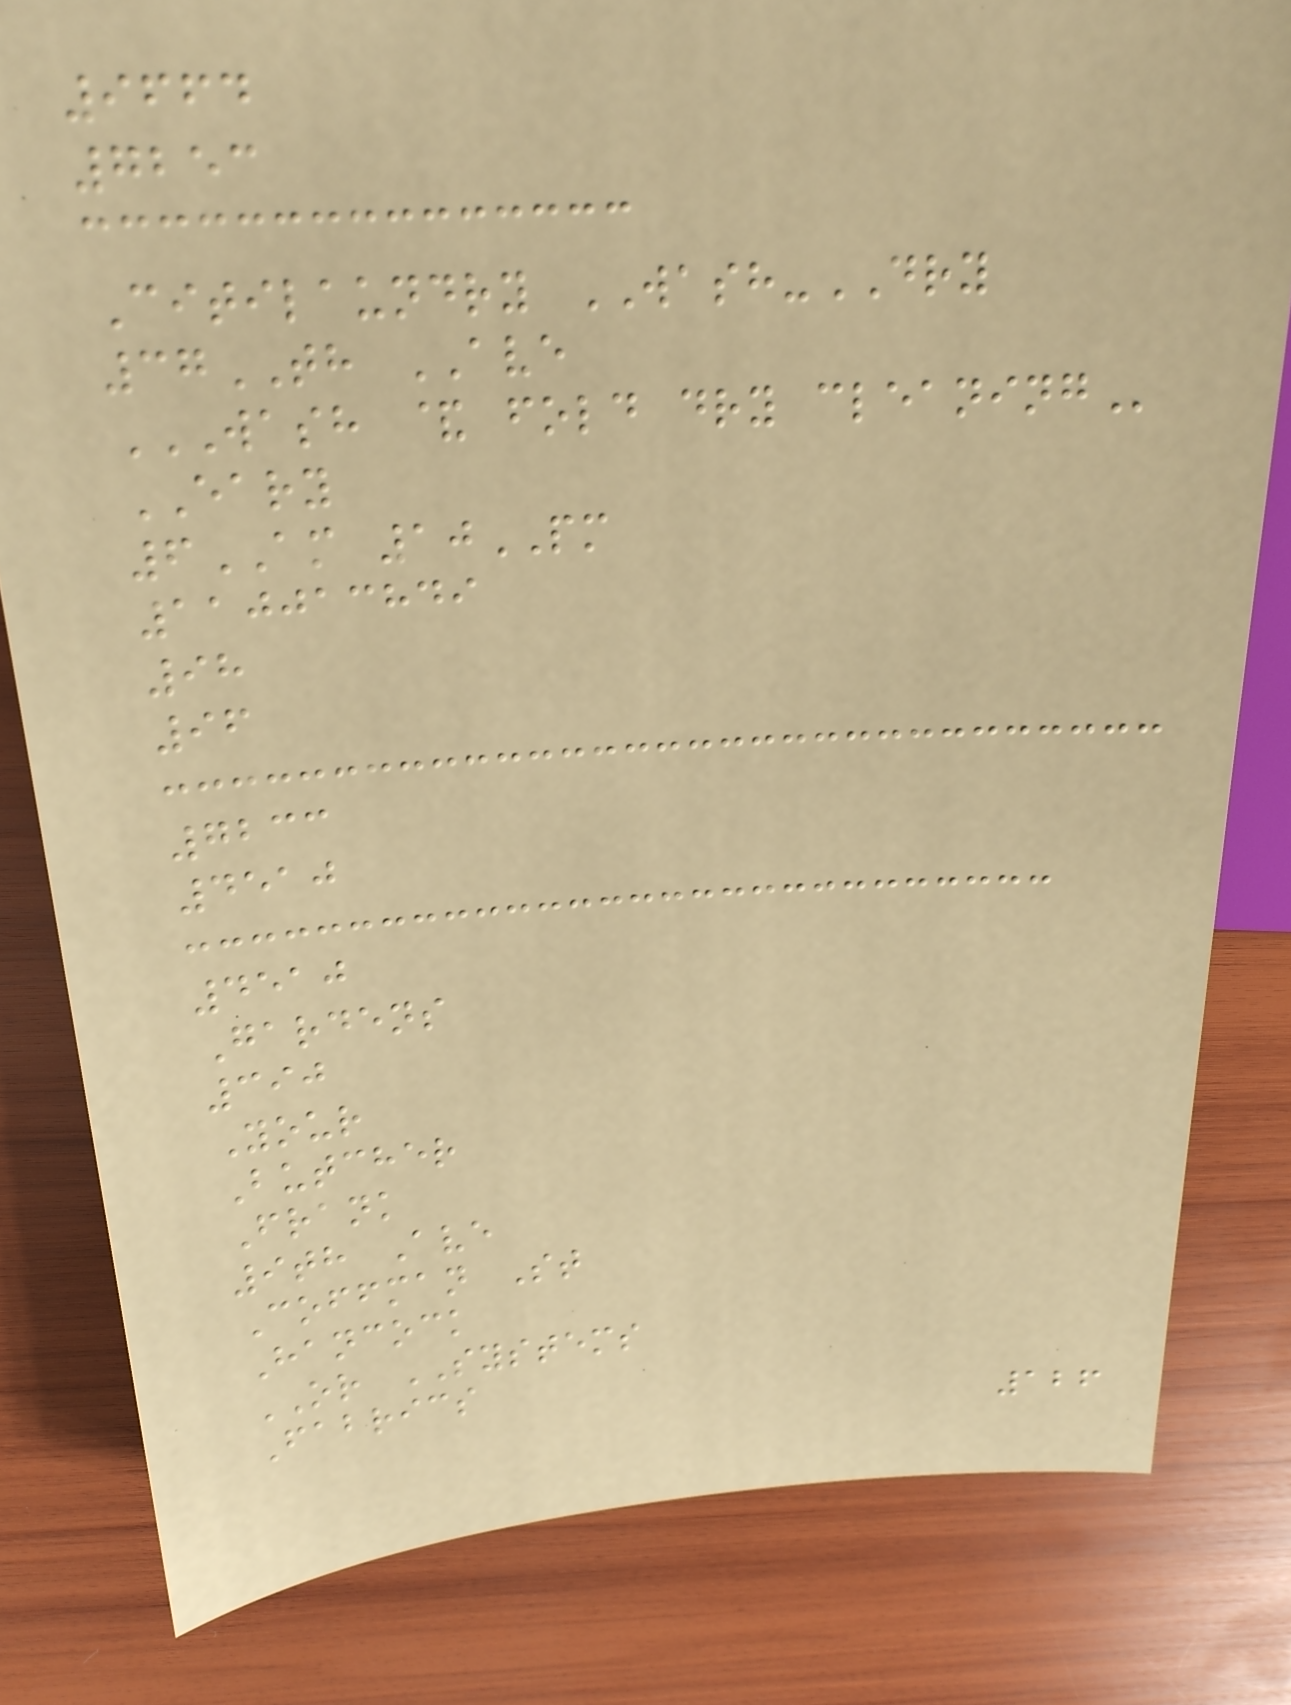9664
7253
Citilaundry WASH-DRY
37TH AVE
WASH & FOLD DRY CLEANING
EARY
6AM 10PM
110013849
98
96
7233
4510
4510
Gardens
390
Your
Butcher
Frank
9th Ave
Coffman St
Hancock
OR SYSTEMS
Fabrics
126
